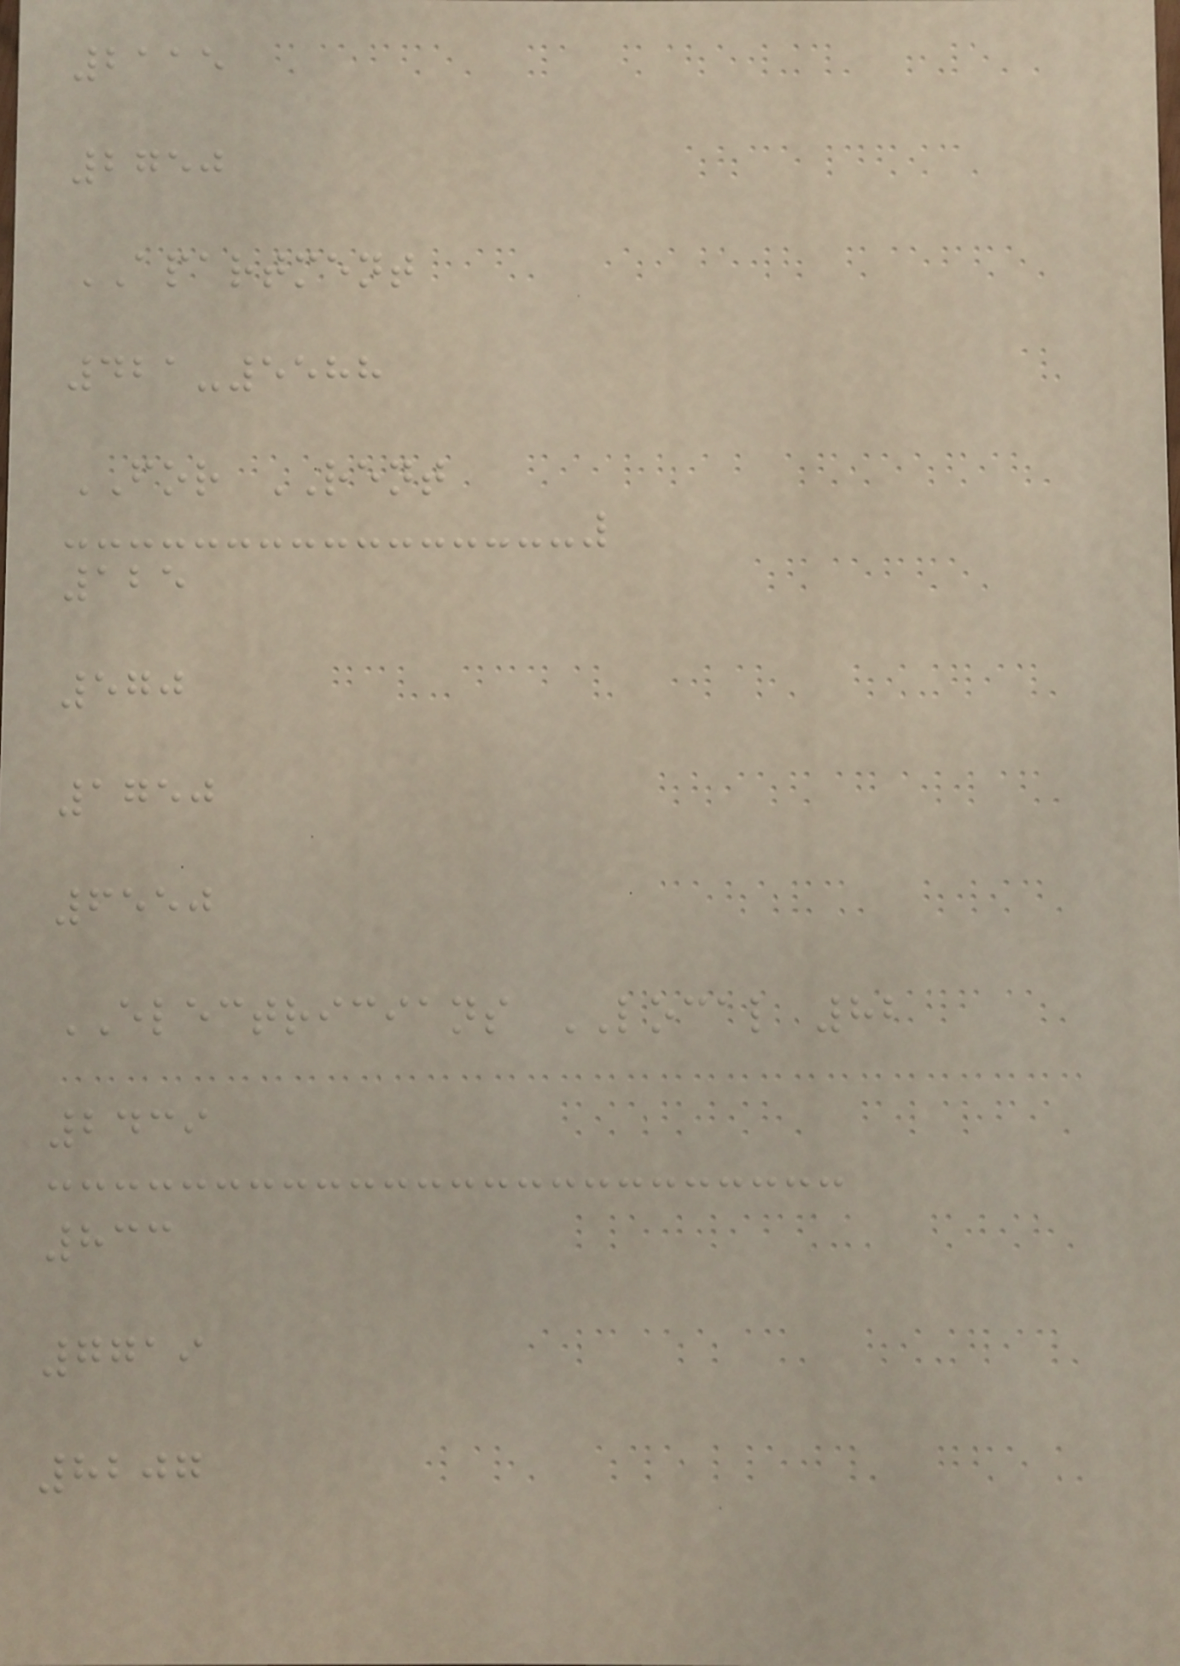2115
2750
APARTMENT
421-5588
FOR RENT
125
570
1750
6550
ELECTRICIANS LOCAL 82
2439
833
7719
8207
